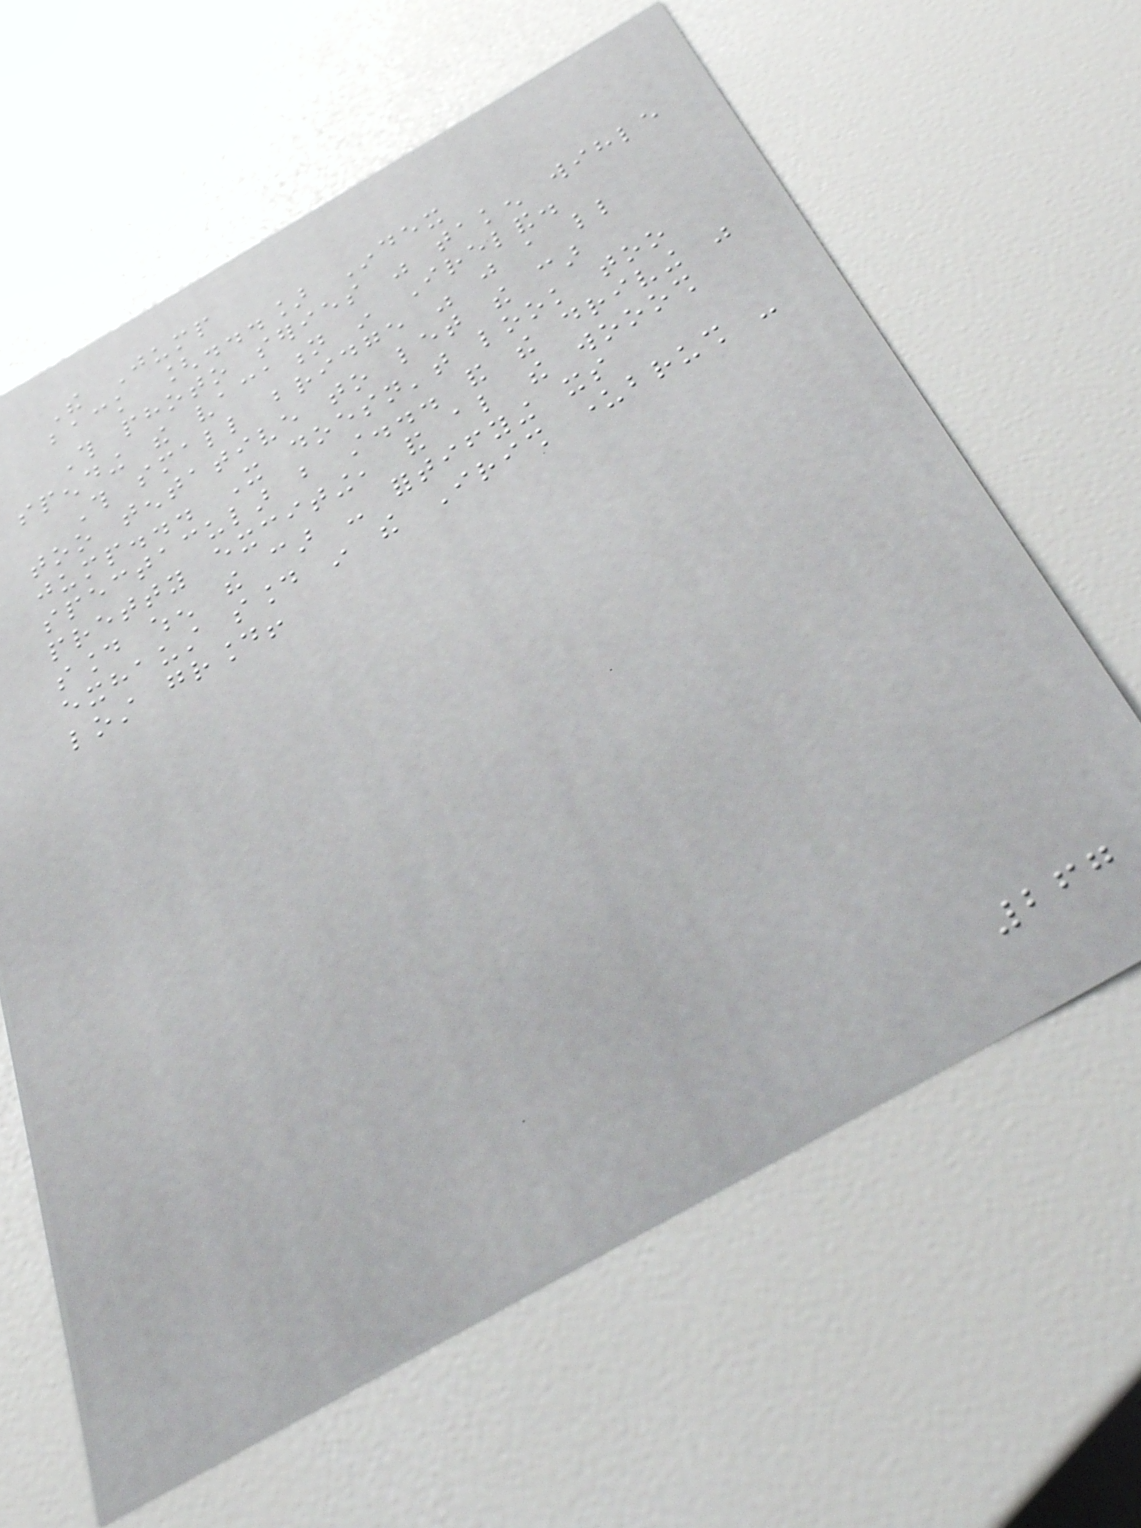The Jump
back [...] Index
This photo series was taken wihle
spending the vacation in Ireland.
This small bridge was just a little
too tentative to let the car
jump... It doesn't look too
spectacular but still... and the driving was
pretty exciting, and also the wooosh
sound when the car - fortifying its
exhaust sound in the Irish underbrush -
lost ground!
267
